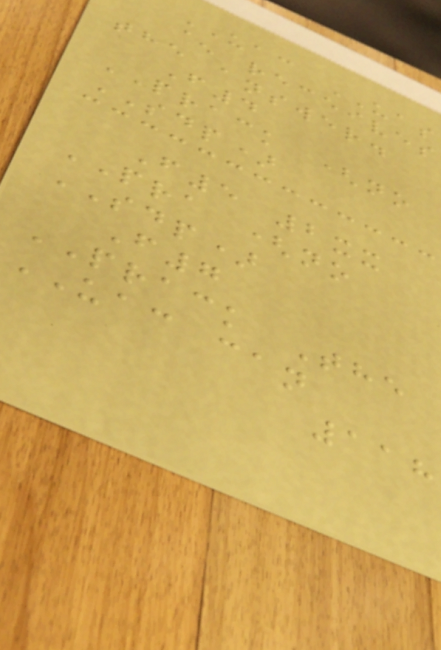UAC UAS
^ receives
the answer.
F4
PRACK (no
SDP)
F5 2xx
PRA (no
SDP)
F7
PRACK The
UAC can
118
